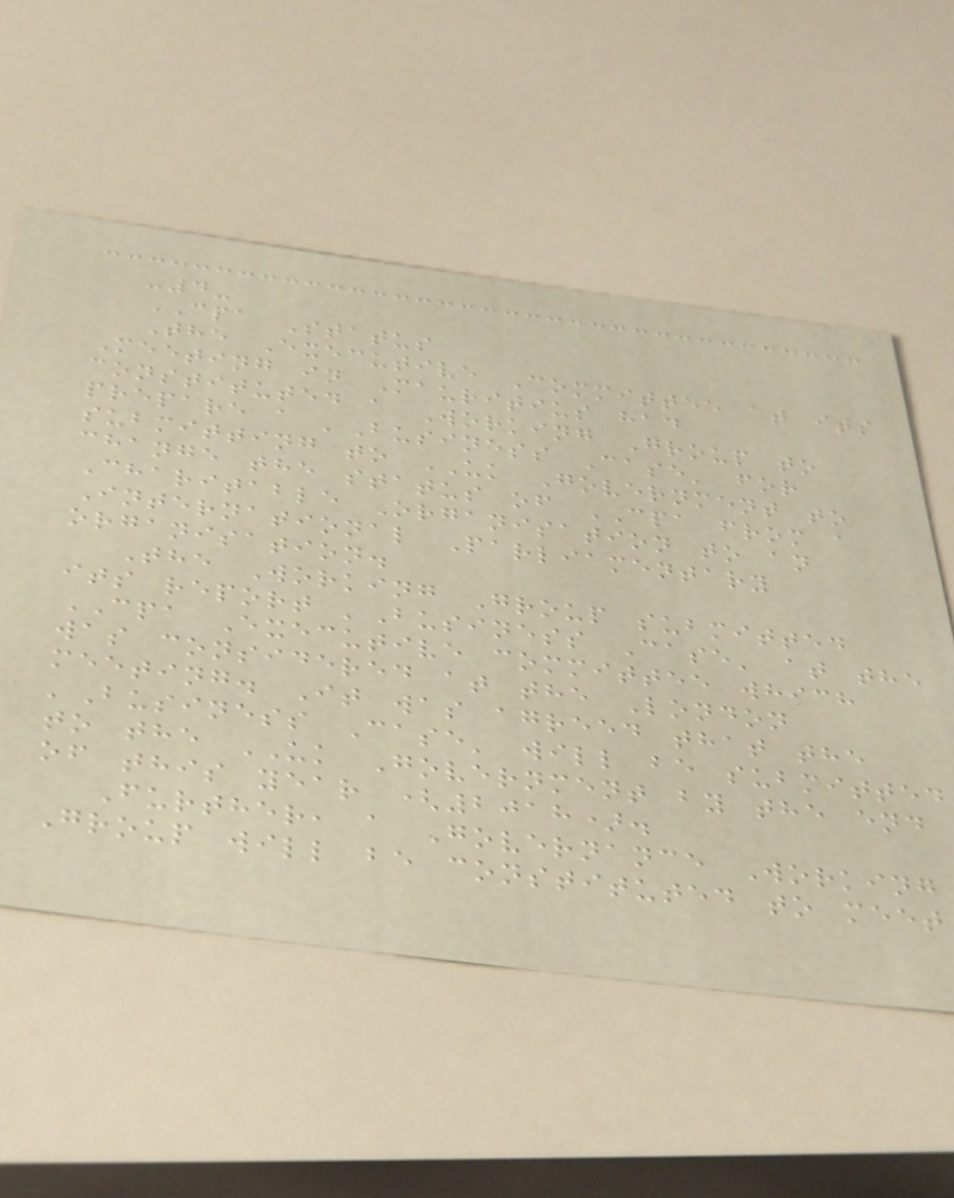-4-
CPA Status
The Executive Committee at its
Meeting in Mauritius had
constituted a Working Group to
prepare a 'Business Case' for
submitting to UK Government to
change the status of CPA from a
Charitable Organisation to an
International Parliamentary
organisation.
The Working Group submitted
its report 'Business Case' at the
CPA Executive committee which
was considered at the London
meeting. It was agreed that the
'Business Case' will be submitted
to the UK Government by the end
of this year (2018).
Further, a Governance Working
Group will be constituted to meet
